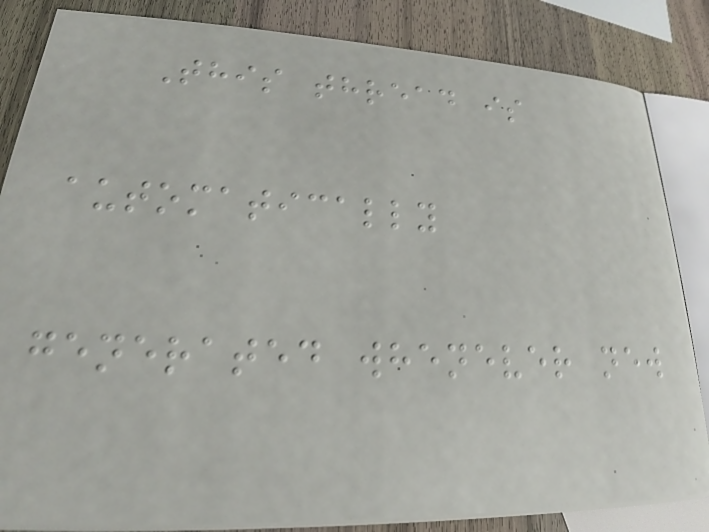This thread is
automatically
generated whenever new
